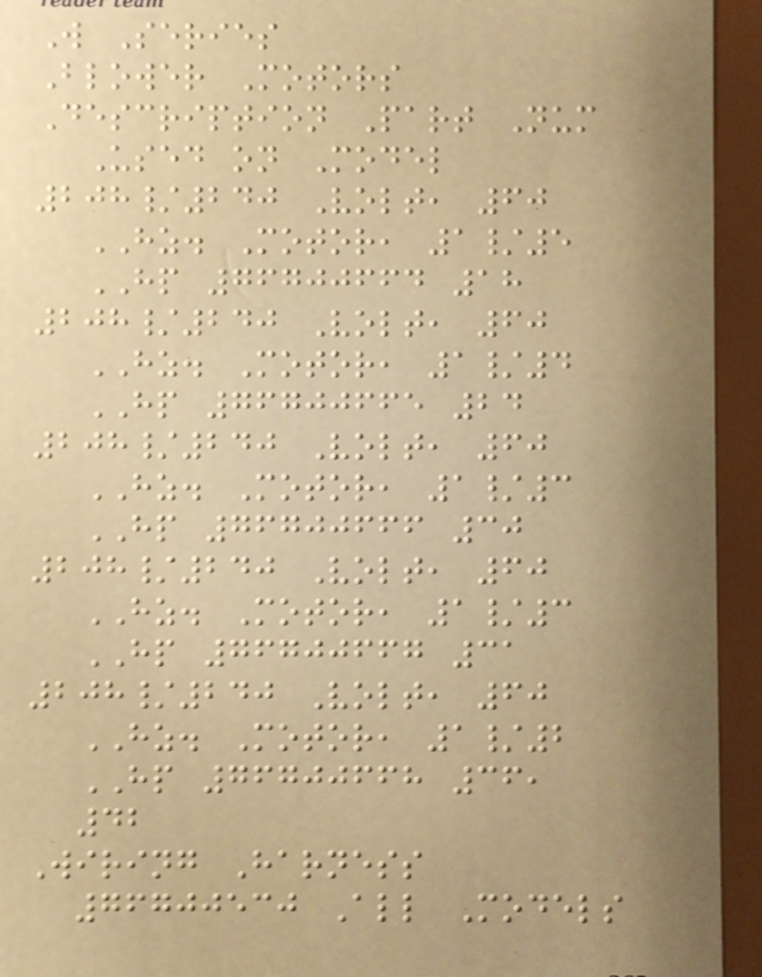W Series
Blower Motors
Description Part Num
Used on Model
208/240 Volt, 60
HZ. Motor, 1/5
HP 76700664 18
208/240 Volt, 60
HZ. Motor, 1/4
HP 76700665 24
208/240 Volt, 60
HZ. Motor, 1/3
HP 76700666 30
208/240 Volt, 60
HZ. Motor, 1/3
HP 76700667 31
208/240 Volt, 60
HZ. Motor, 1/2
HP 76700668 36,
42
Wiring Harness
76700530 All Models
